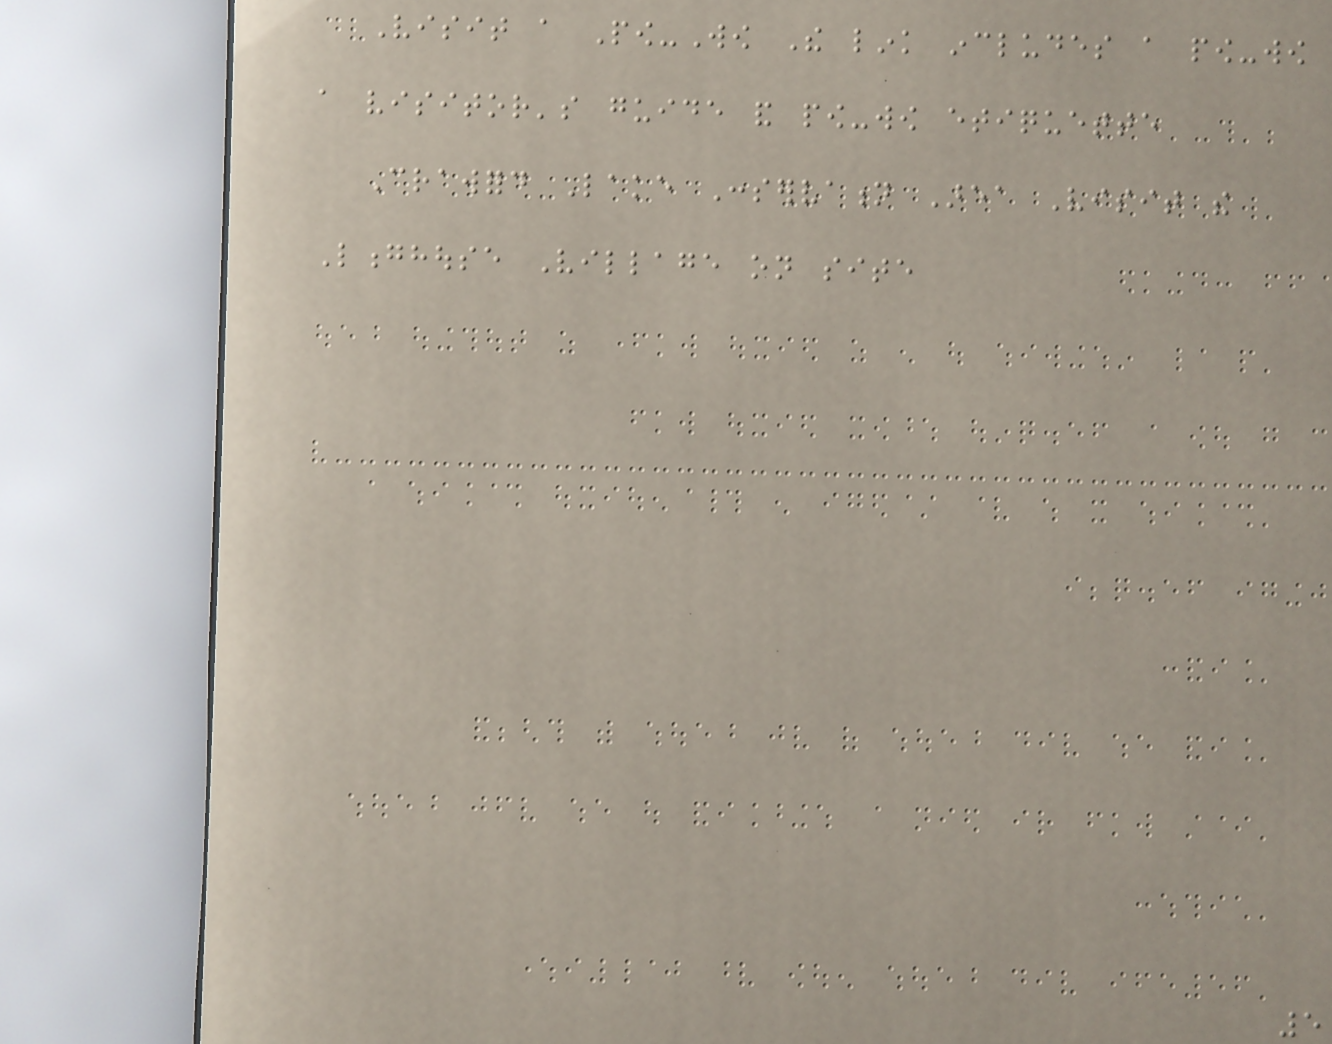Visit a Pow-Wow The link includes a pow-wow
a visitor's guide and pow-wow etiquette
Crawford Lake Conservation Area Visit the
Longhouse Village on site
5
